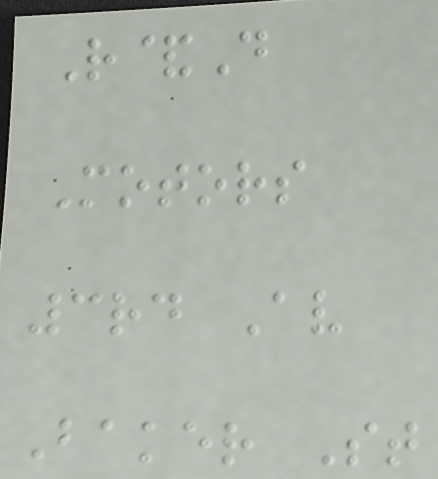R&D
Motors
3rd Av
Baker St
